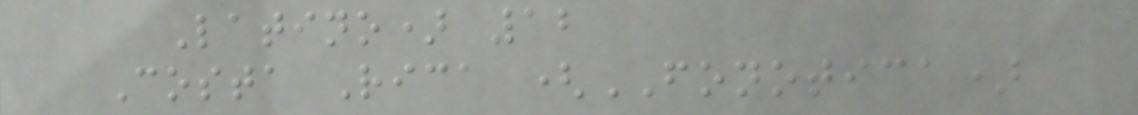Latino) 12
Costa Rica (FONOTICA)
